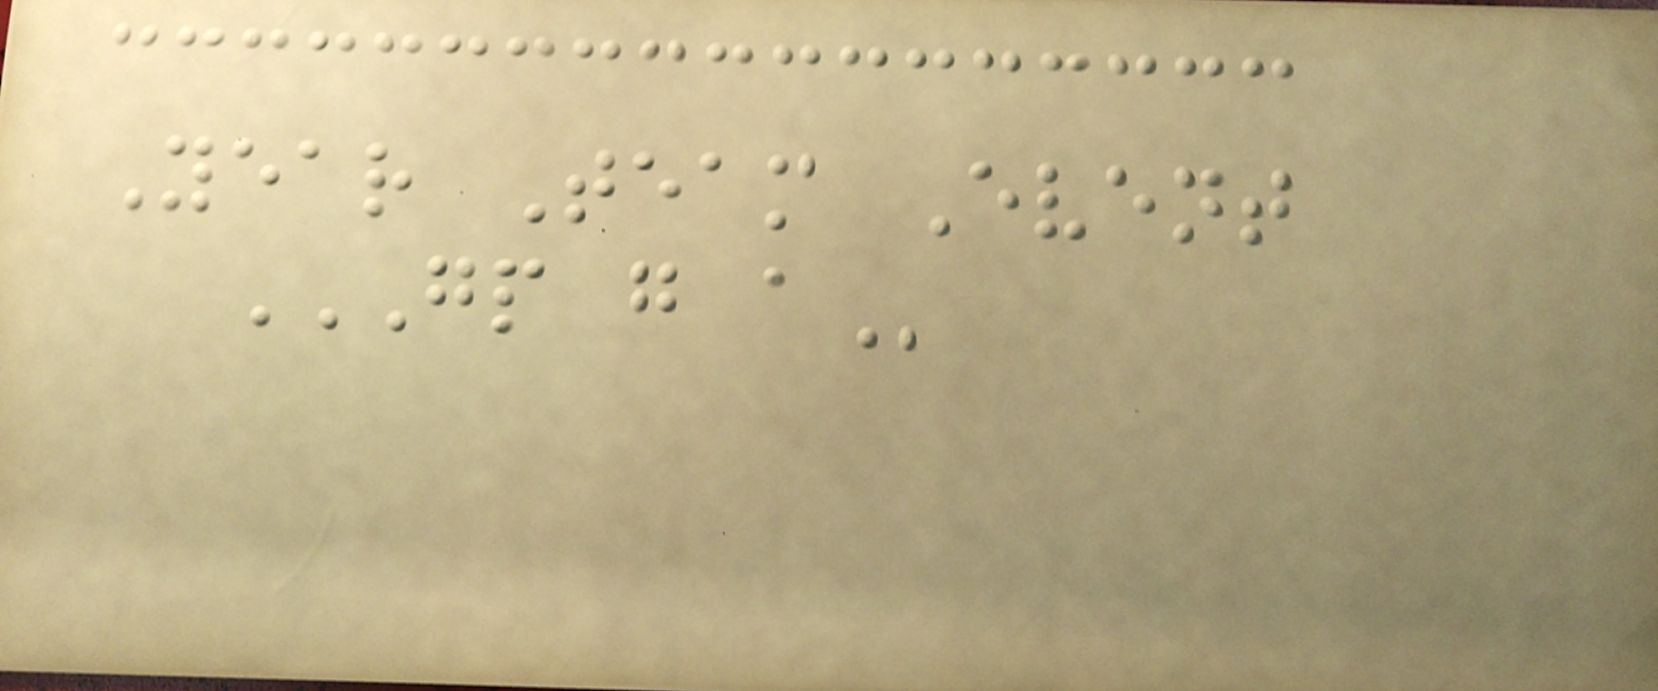Year Team Event
GP G A
